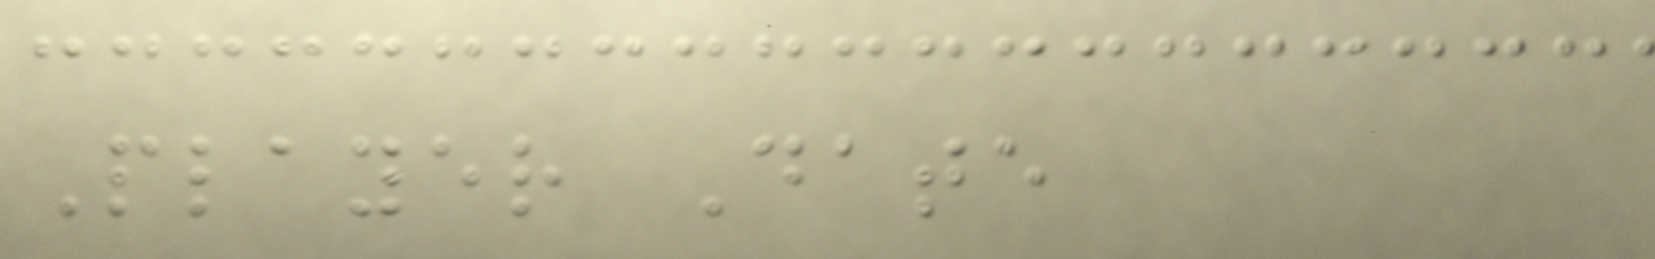Player Date
